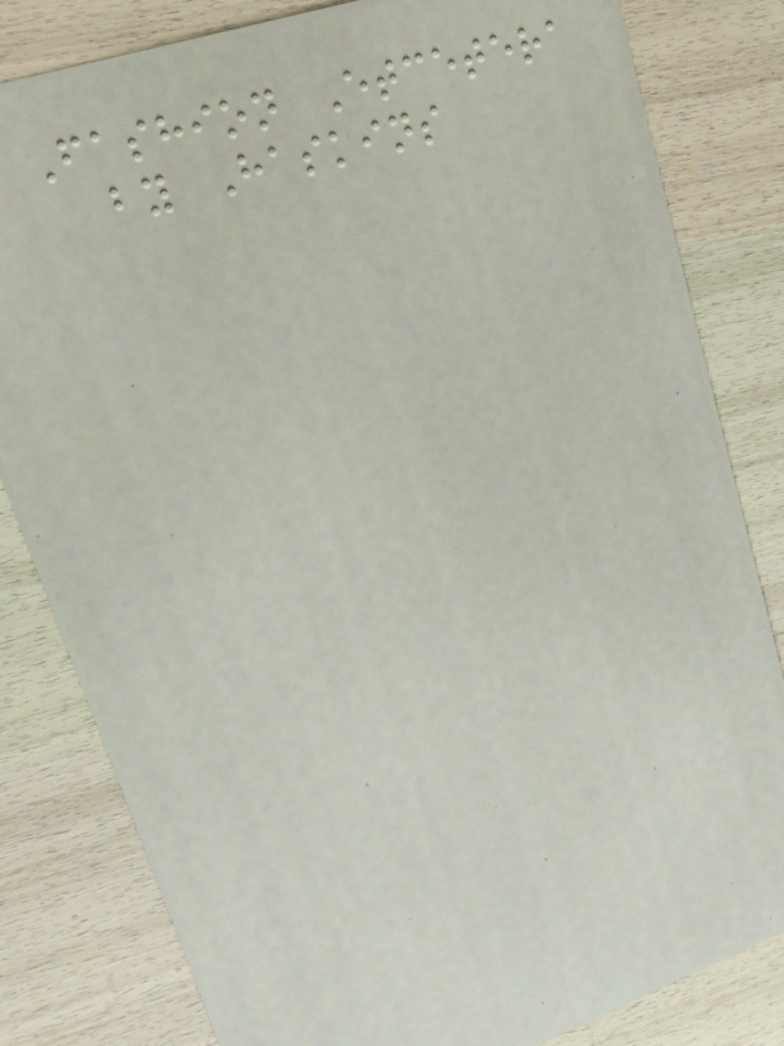Fashion Etcetera
by Haskins
